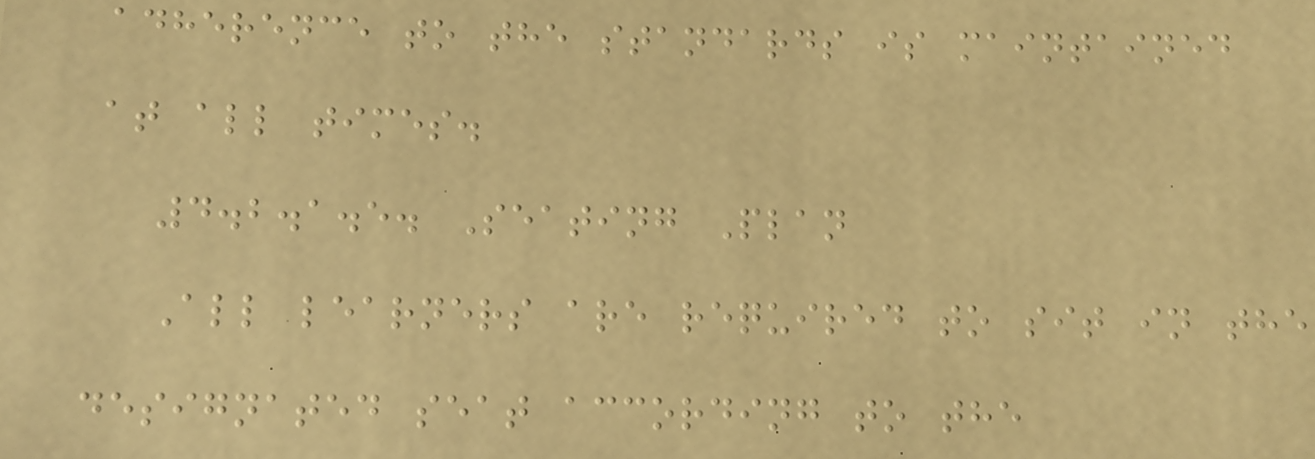adherence to the standards is maintained
at all times.
4.2.1.5. Seating Plan
All learners are required to sit in the
designated seat according to the
